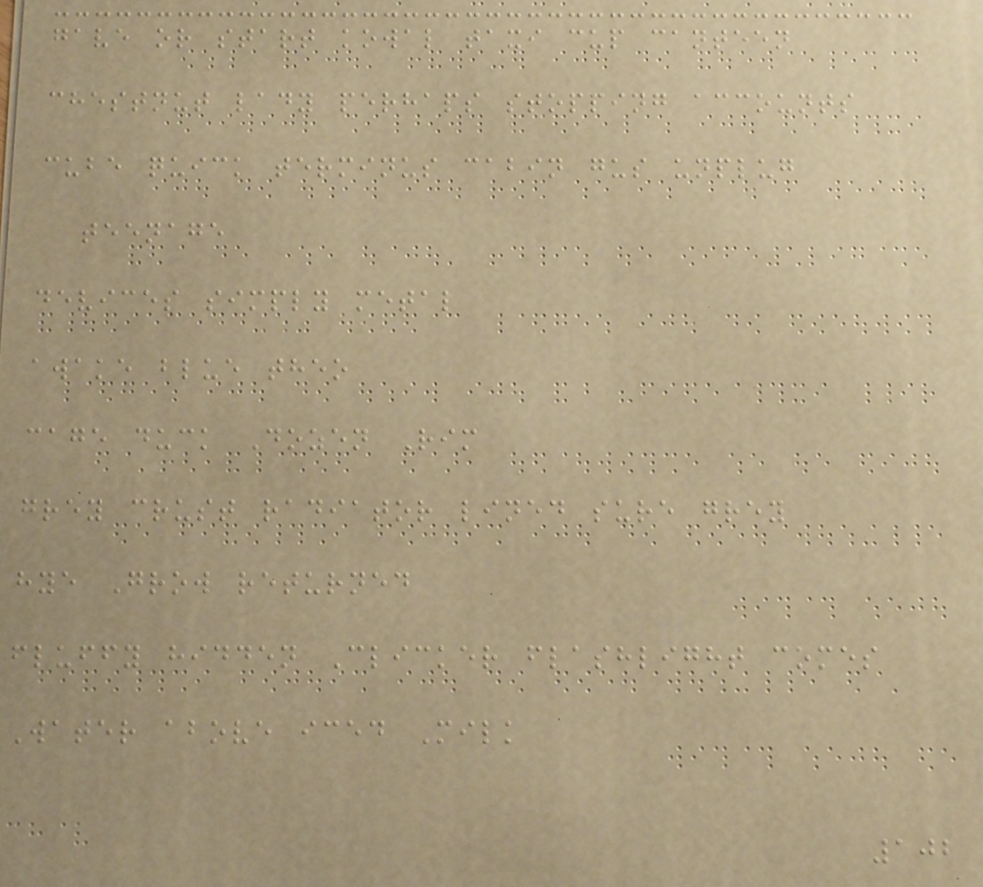gave or start kowal taxi cup canteen
chestnut lady perhaps stopping accounts
cube quick terminus cabin gus unplug
teenage
devices simply metal
awake blue theo
cage duck Dozen Rim
grey crust radiator lined sure grey
hye Grow returned
fluffy hidden Clicker flashlight comes
Water above iced Milk
102
